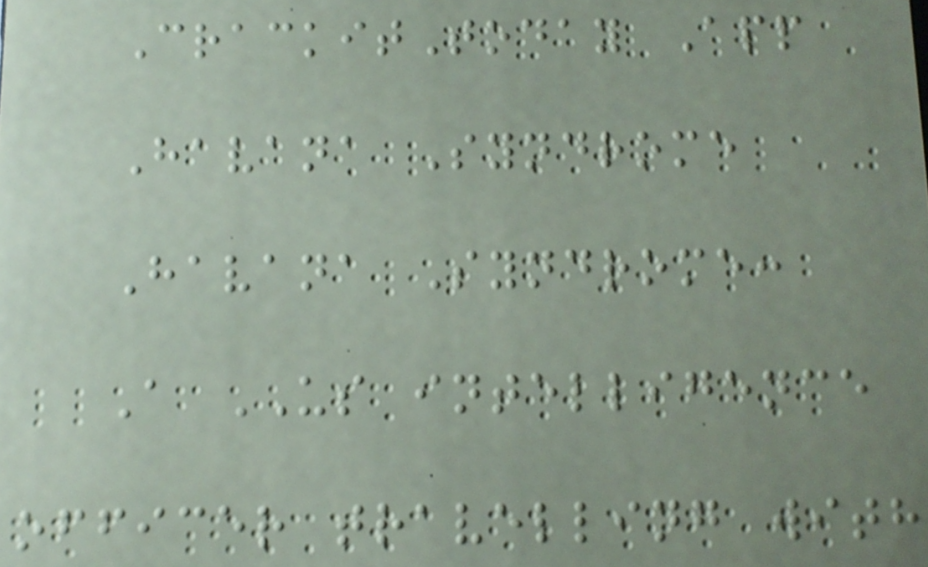CrackitToday App
Havana Syndrome
Havana Syndrome:
A US intelligence
officer travelling with
